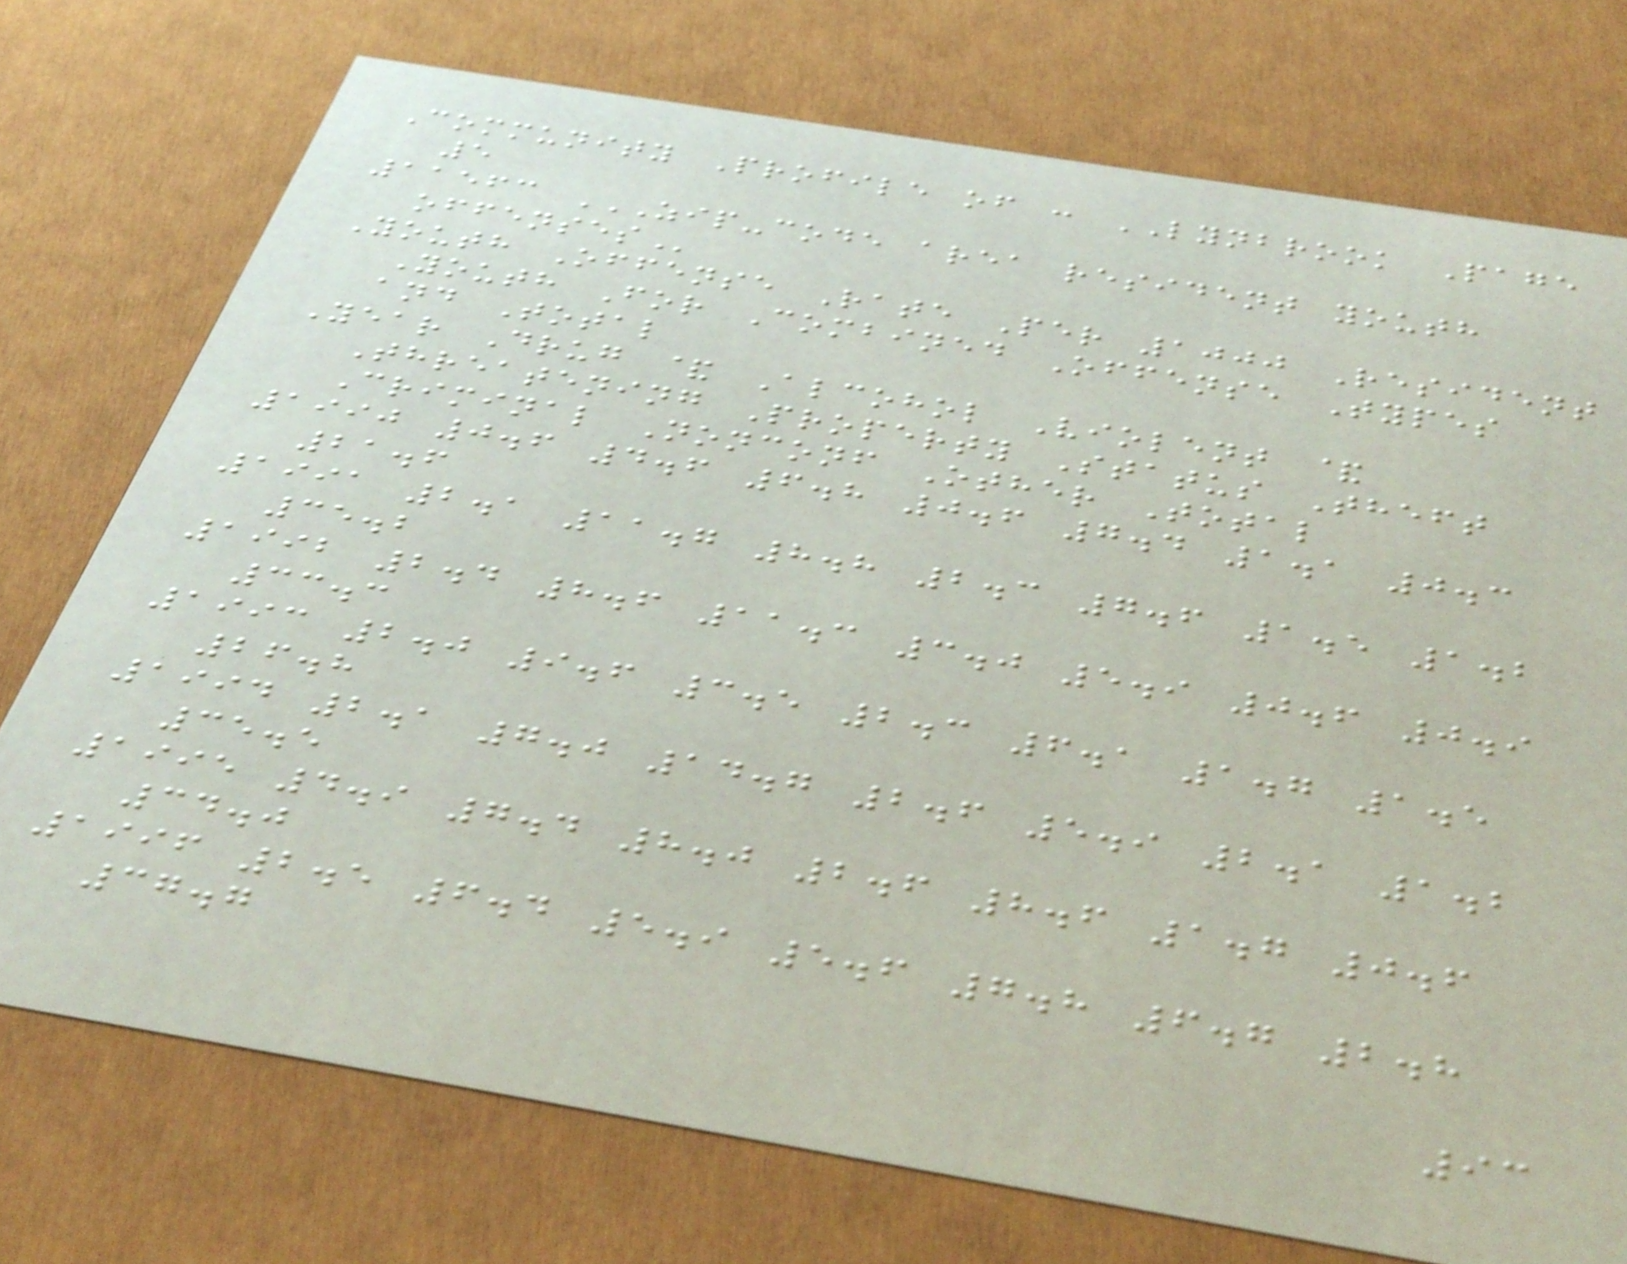Community Profile of : LYNBROOK Page
5
11563 ZIP-CODE AREA RESIDENT YOUTH
OFFENSES
Youth Offense Rate Per 1000 Resident
Youth For Combined Offense Types
and Total
Year Drug & Alcohol Violent &
Threatening Property Status Theft
Criminal Nonconf Other Total
1990 0.6 4.6 6.8 0.6 7.4 1.1 0.3
21.6
1991 2.1 11.7 8.8 2.3 7.6 1.5 1.2
35.2
1992 2.4 8.6 11.3 3.0 5.9 0.6 0.9
33.3
1993 2.0 9.6 3.5 2.3 6.1 1.7 1.5
26.8
1994 2.1 7.0 14.7 2.6 5.9 2.1 1.2
35.5
1995 4.9 7.4 8.0 2.6 8.6 1.7 0.6
34.0
1996 2.5 6.4 5.9 5.6 7.8 6.7 2.8
37.7
93
